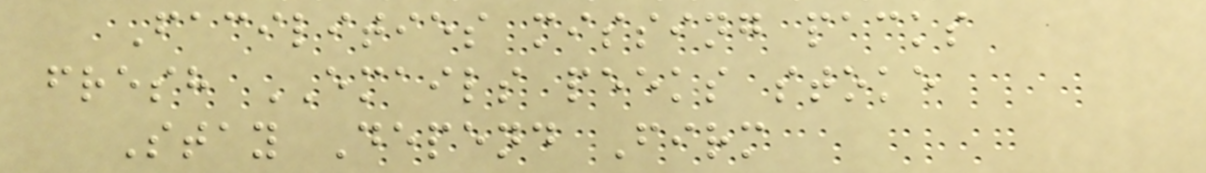Facilities missing packs
fresh EMAILS peeks stoke
Stay Depend Firm
